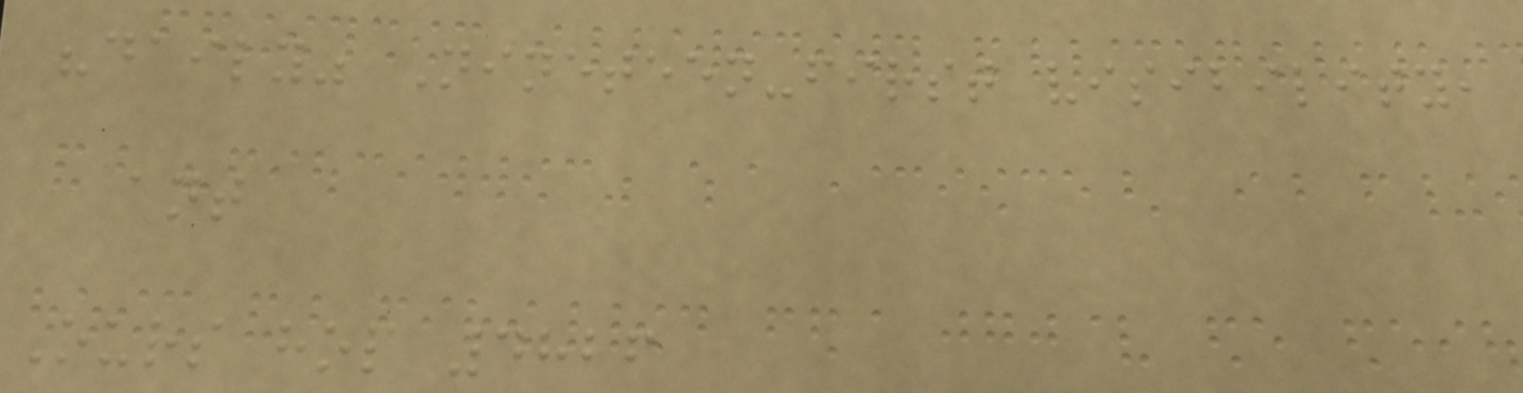"daily" Nineteen-first visibility,
ant
Ours hop 4826
